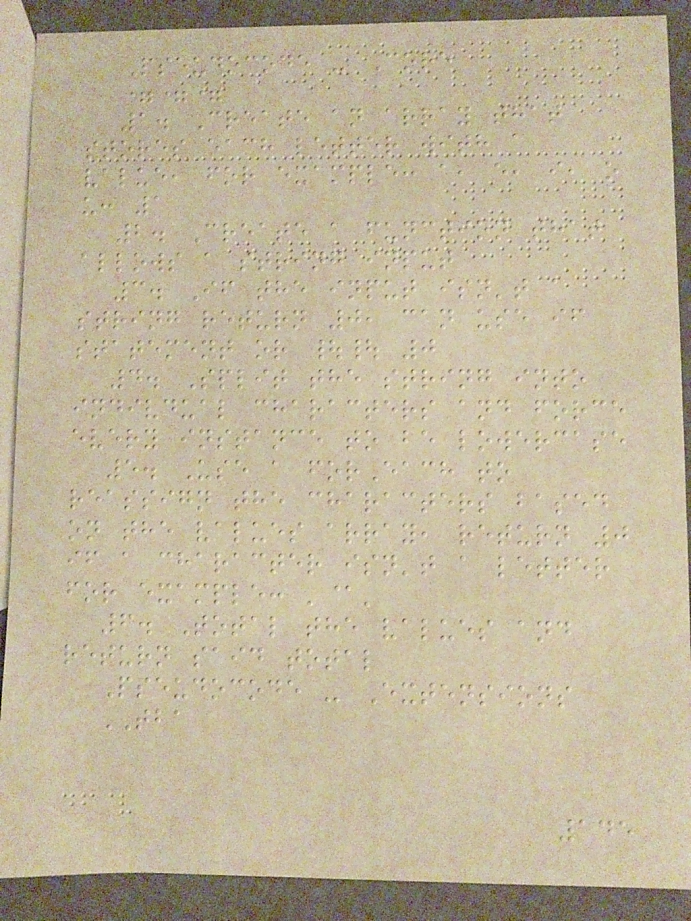Pseudocode - Core
===
1. Create an array that
stores each letter with a
value, for example: a, e, i, o
u: 1
2. Create a function that
allows a string input
3. If the input isn't a
string return 0, can use if
statement or || 0
4. Split the string into
indivdual characters and force
every instance to be lowercase
5. Use a forEach to
reassign the characters based
on the values array, return 0
if a character isn't a letter
for example: '@'
6. Total the values and
return said total
Pseudocode - Extensions
TBA
145
